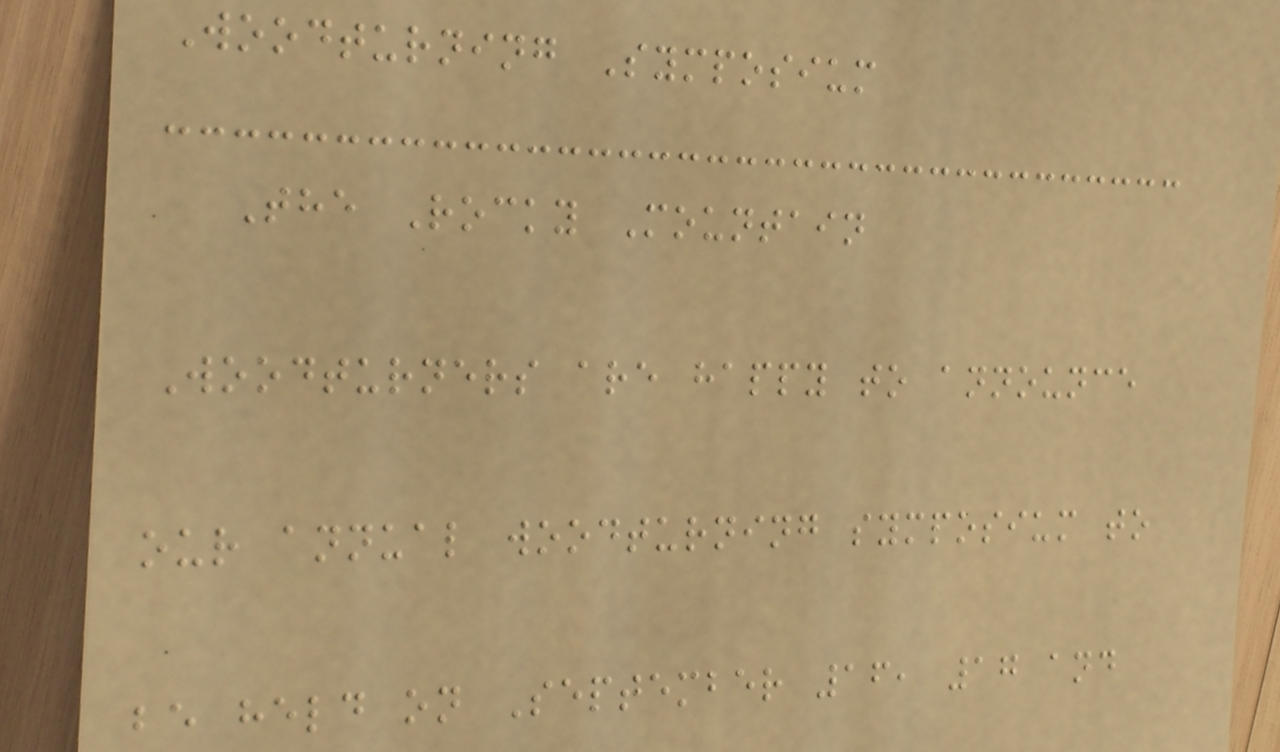Woodturning Symposium
The Rocky Mountain
Woodturners are happy to announce
our annual woodturning symposium to
be held on September 16, 17 and
